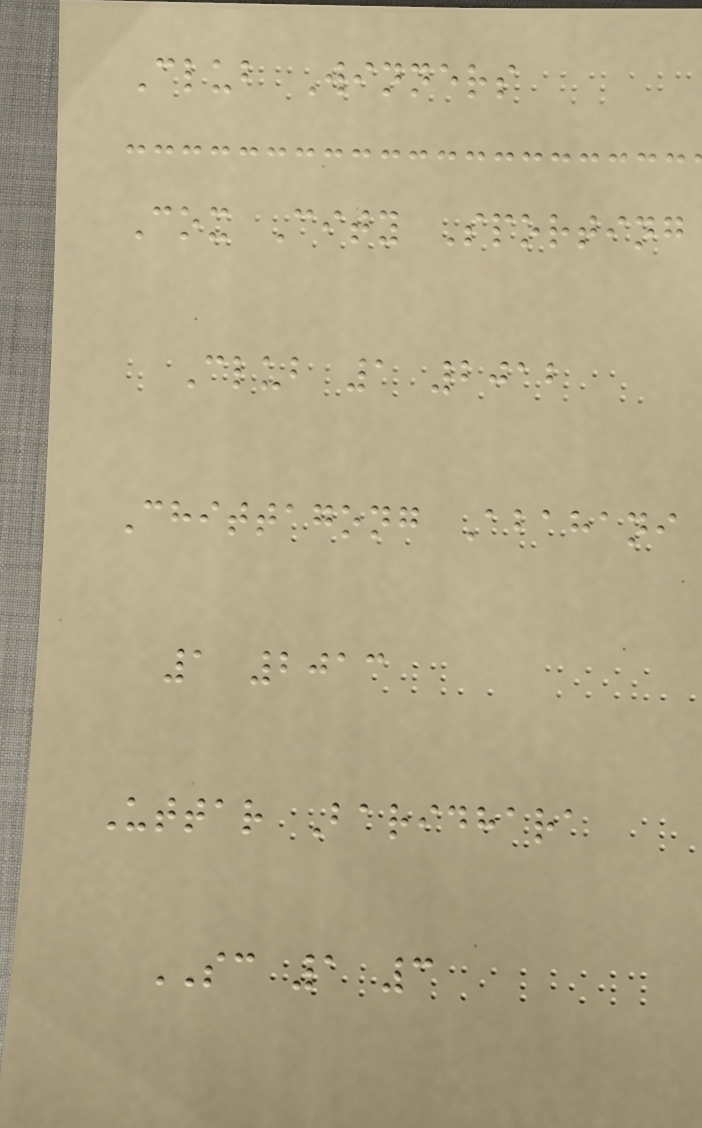Club Winners
Cox City Sporting
Club 1 2012
Chittagong Abahani
1 2013
Uttar Baridhara
SC 1 3
